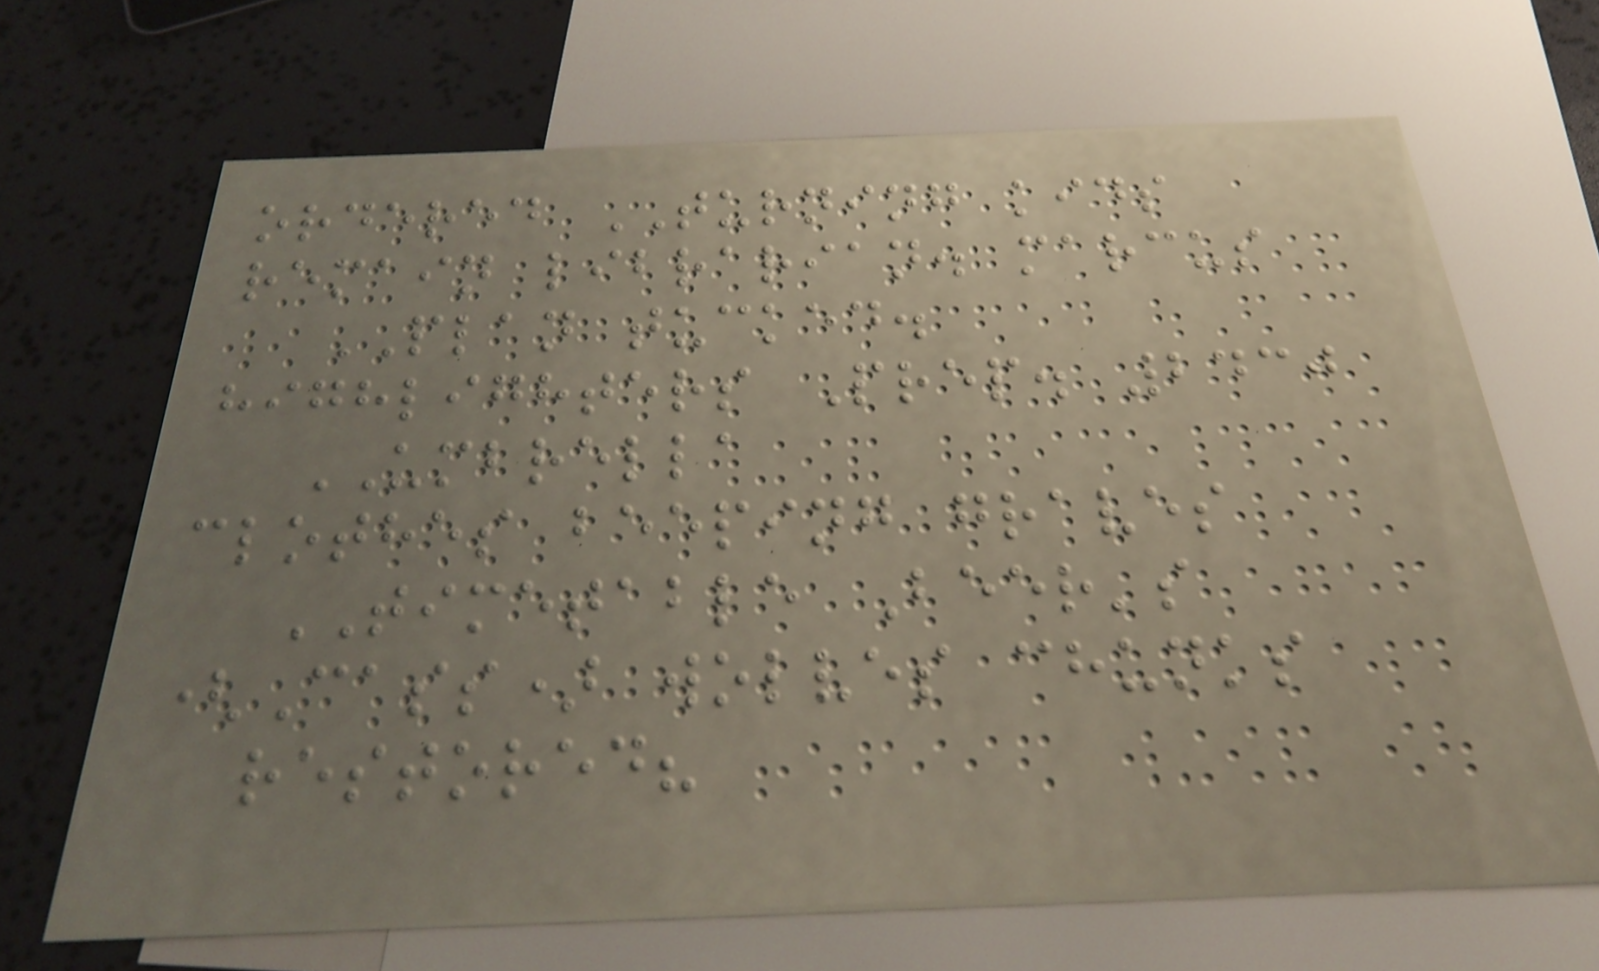ordered TURNING kids
remain librarian. marcus
PLAN tucked.
highlighters Prep. 2430
UMBRELLA
clothes beeping graves
TIMETABLE Beer's
(Cass) wolves chunks
restored?
